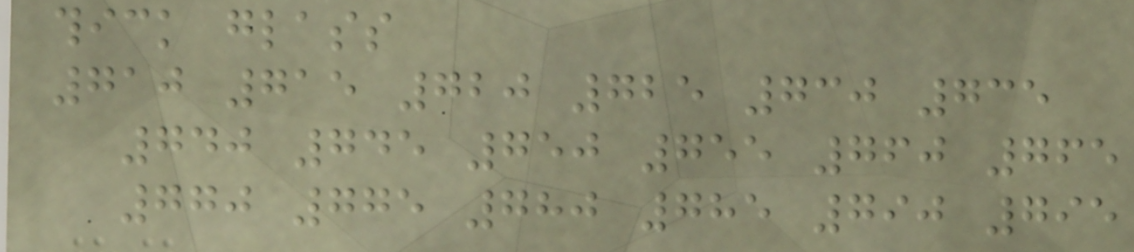thick glass
710 715 720 725 730 735
740 745 750 755 760 765
770 775 780 785 790 795
